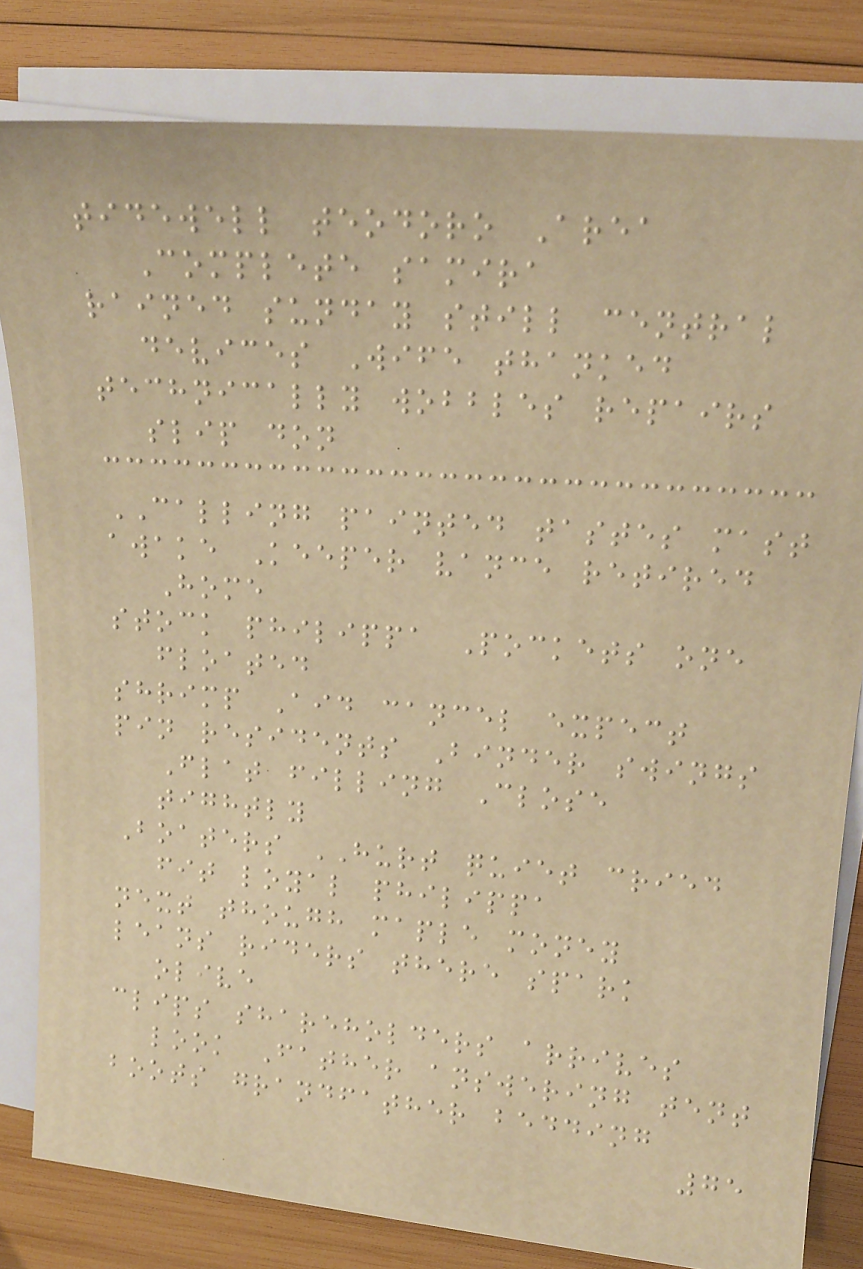tidewell teodoro Area
Complete samira
rained sunday still central
devices Wife thanked
technically wobbles repairs
slip don
CALLING painted tastes mast
awake Keeper vance retired
Home
stock philippa Pockets one
floated
shrimp Aid cancel expect
pin residents Binder swings
Flat filling Close
tightly
Boaters HURT quiet cried
fit loyal philippa
next though maple money
leans riders there spark
olive
clips shareholders arrives
look Father answering tent
boots grandfather bedding
75
